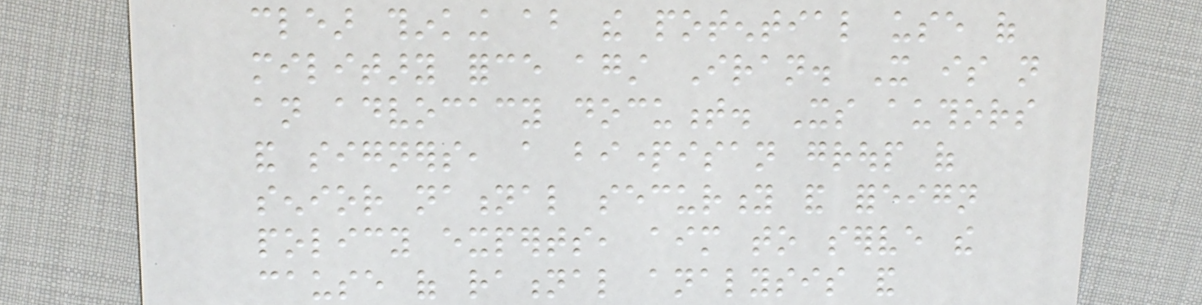clear thinking about the potential use of
military force against Iran. It is not
an advocacy document. Its authors
and signers, a bipartisan group of
senior national security and foreign
policy experts, aim to serve the
cause of rational analysis and
